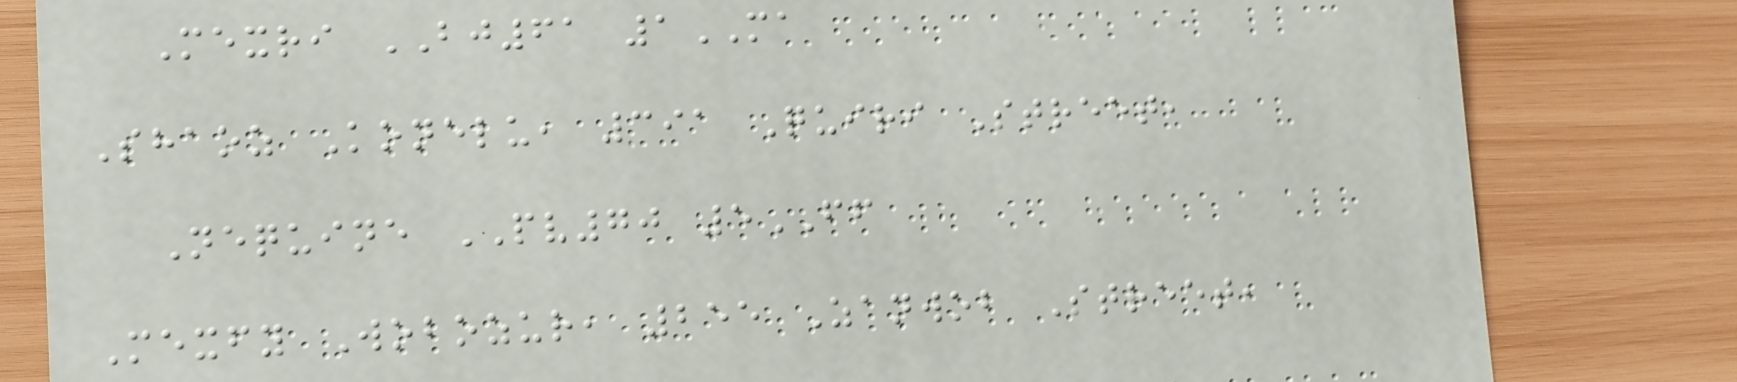Mexri BJ61 1MA
Shaoz Konelu, 391 Quiri Street,
Nequine PV70 5FF
Mexfy Wobozur, 255 Zanwob Street,
